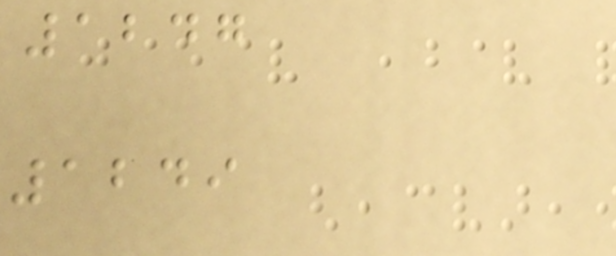1247
1249
